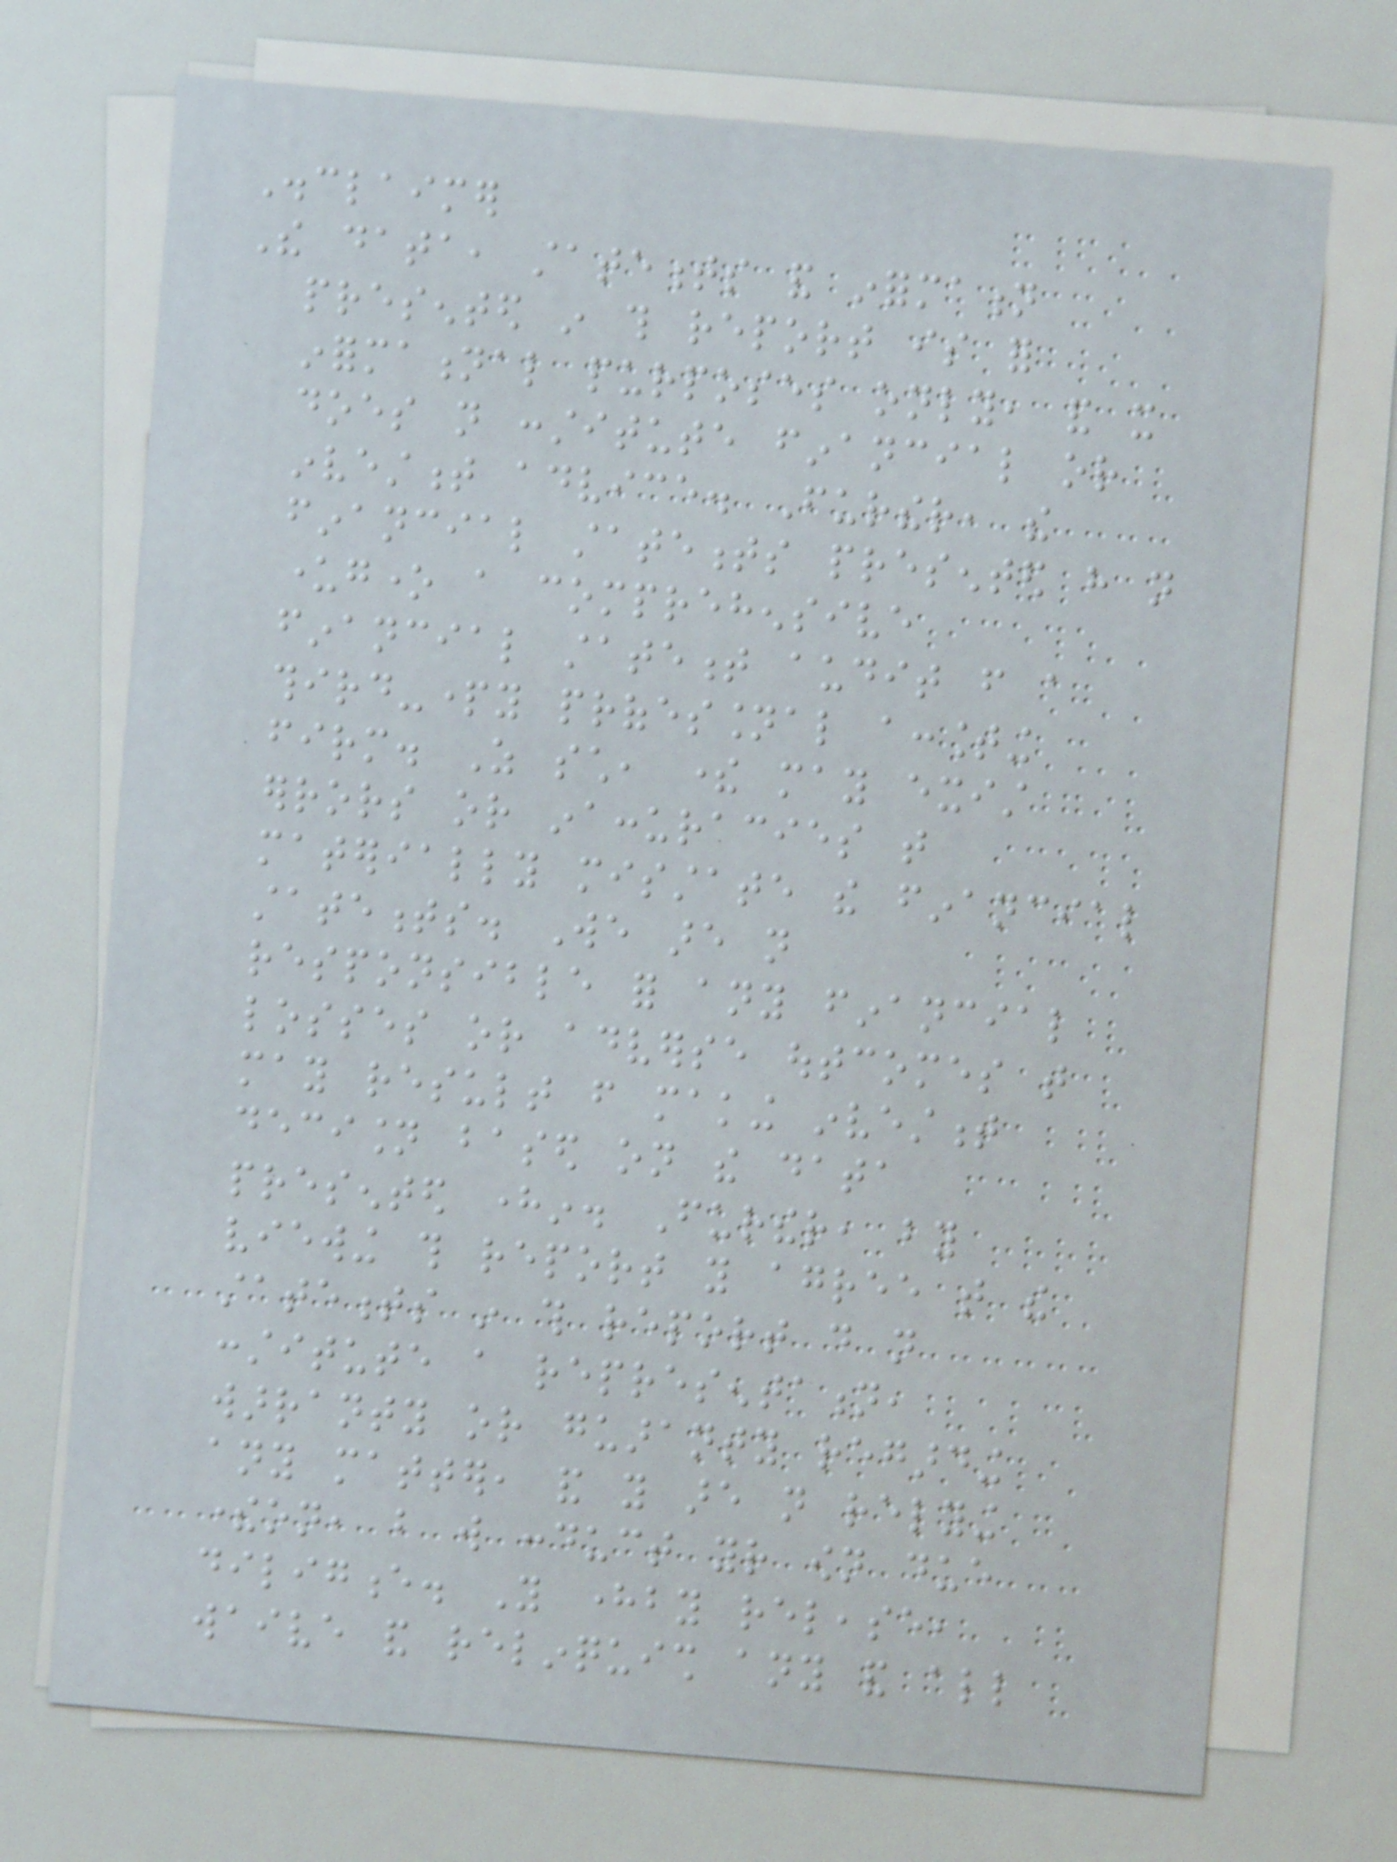Disclaimer
The data, statements and information
presented in this report is for
informational purposes only, and it
does not constitute financial or
investment advice. Further, the
financial statements presented have not
undergone a comprehensive
financial statement audit from a
third-party professional accounting
firm. As such, there may exist
errors or inaccuracies that
materially misstate the financial
statements. We are not
responsible for any financial
losses or adverse outcomes that
may result from making investment
decision based on the data
presented herein. Further, by
viewing this report you agree that the
statements in this report do not
constitute a representation,
warranty or guaranty regarding
any matter, and you are not relying
thereon, but will conduct your own due
diligence. You hereby release,
waive and relinquish any and all
